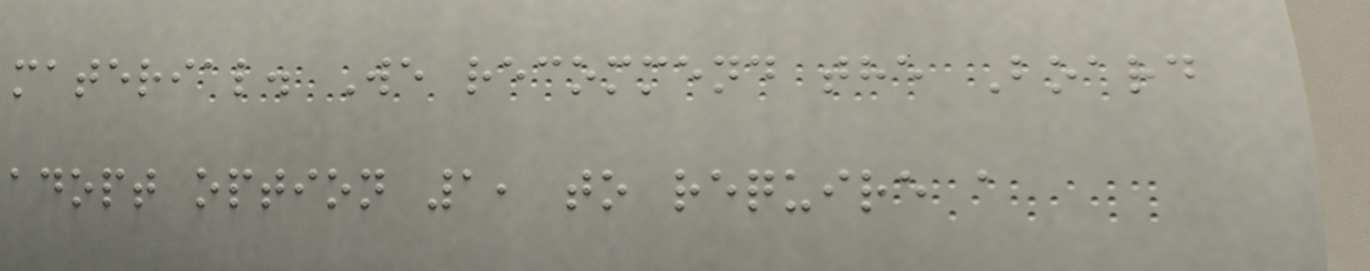material. We recommend the Board
adopt option 1, to require a
